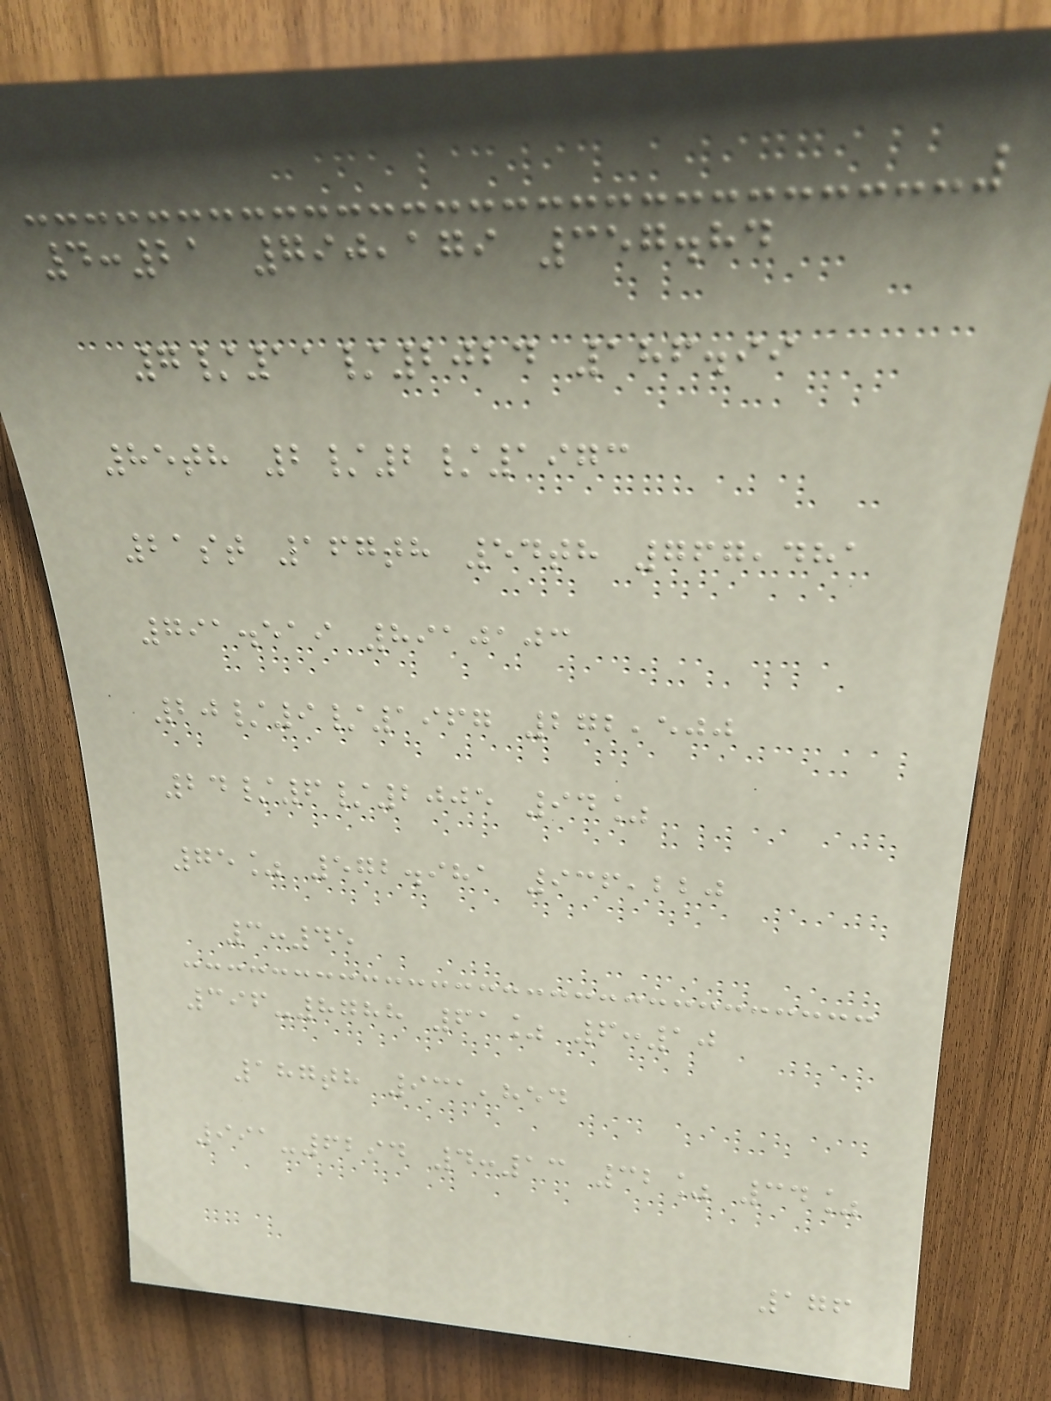4:21 790,179 357.84
7/11/2024 186.99
85th 2/2/1973
21st 167th 54th 767,481
791.519 8910103
20/9/1967 272,500
24/6/2005 94%
75% 572.981 936,220
3:45
396-8788 61% 6:10
187th 931,854
991-6294 4:13 32% 34%
176
